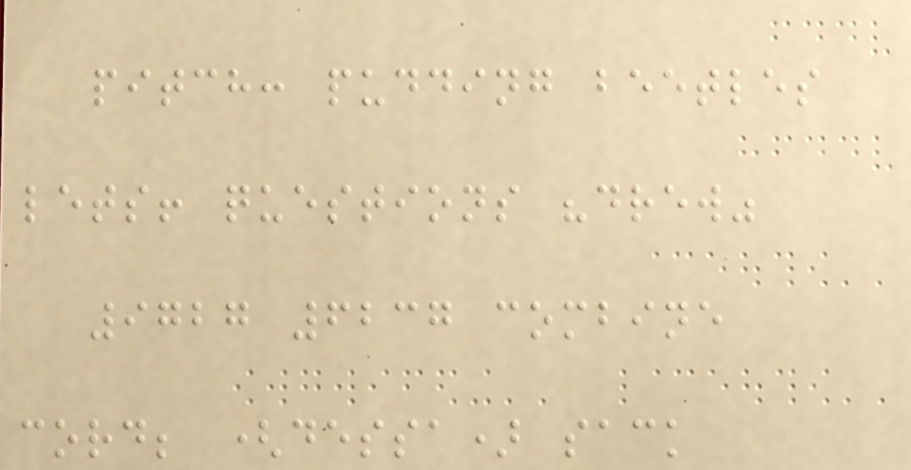pitch: pudding beetles
lets! questions "drew"
9727 6237 combine
cord; (dessa) sack
